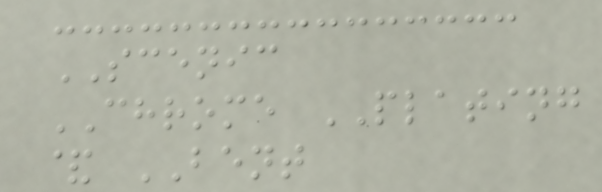SCENIC
CHROME PLATING
& BENT
